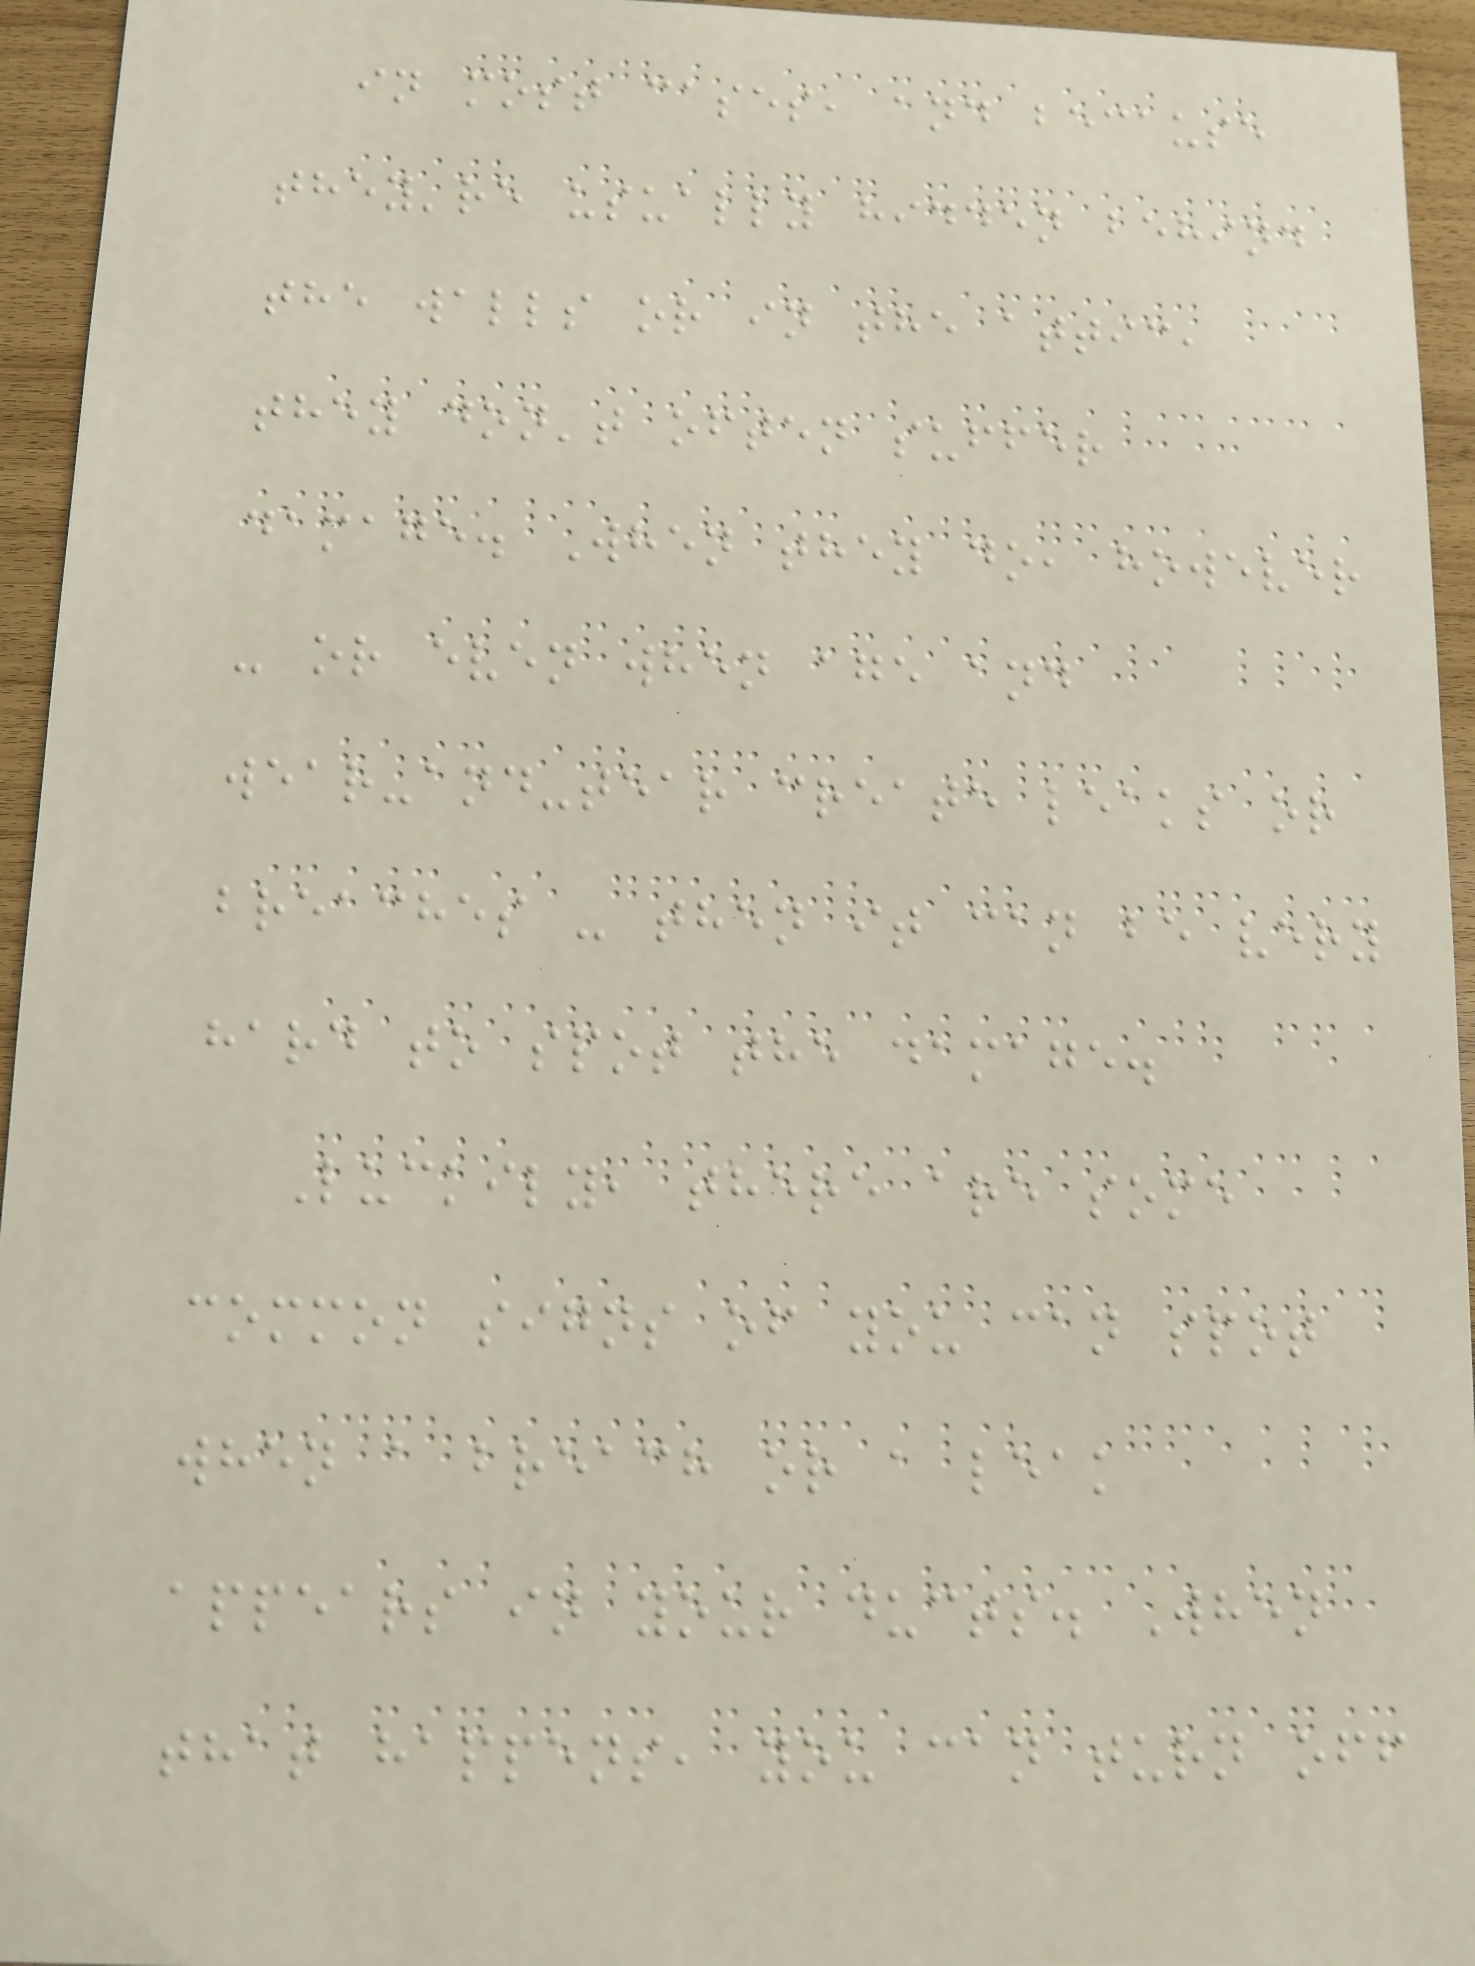in most cases, and because
they're usually hidden behind
the walls or in the attic,
they don't often suffer
damage. When they do, however
- or even when age and
wear-and-tear create leaks or
breaches - then it can be very
hard to spot the damage.
Luckily, there are some
common signs of you can spot
when a breach or a leak
appears in your ducts. When
that happens, you can turn off
